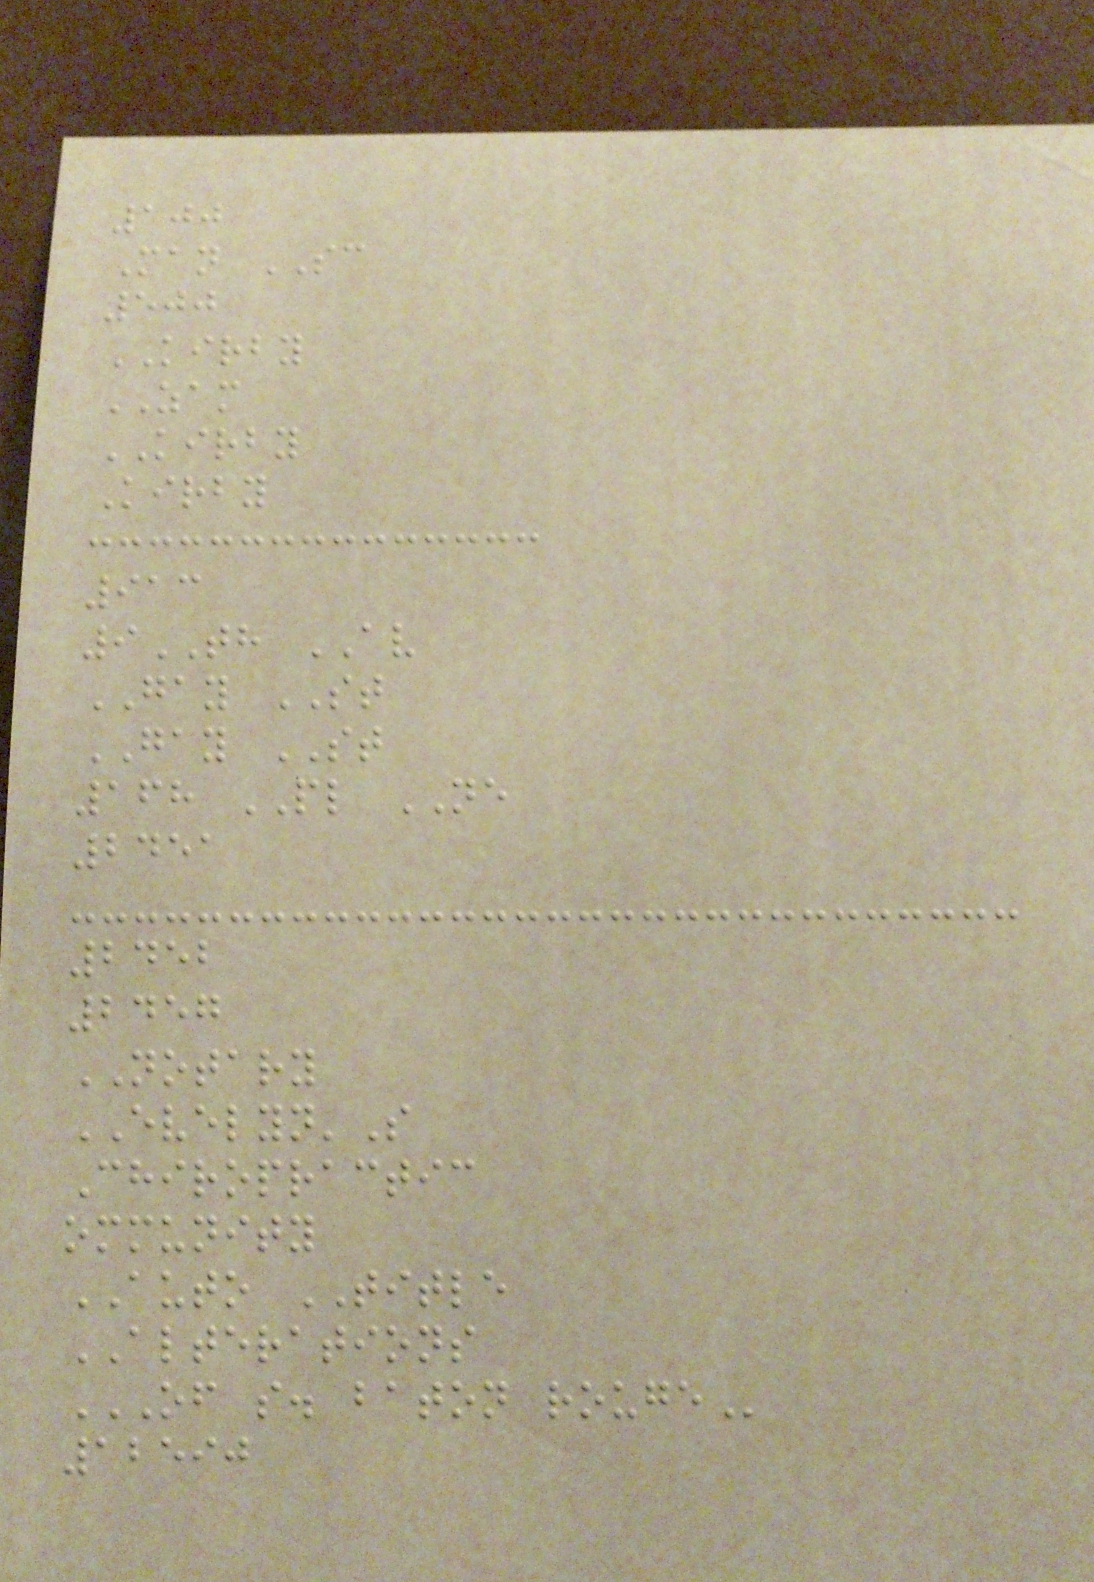100
Man SC
500
KIRBY
ZAM
KIRBY
Kirby
913
9TH AV
GAY ST
GAY ST
168 PL NE
2451
2452
2457
NOTARY
EVELYN'S
Chiropractic
ommunity
AUTO TITLE
ALTERATIONS
OF S. BATON ROUGE
12590
